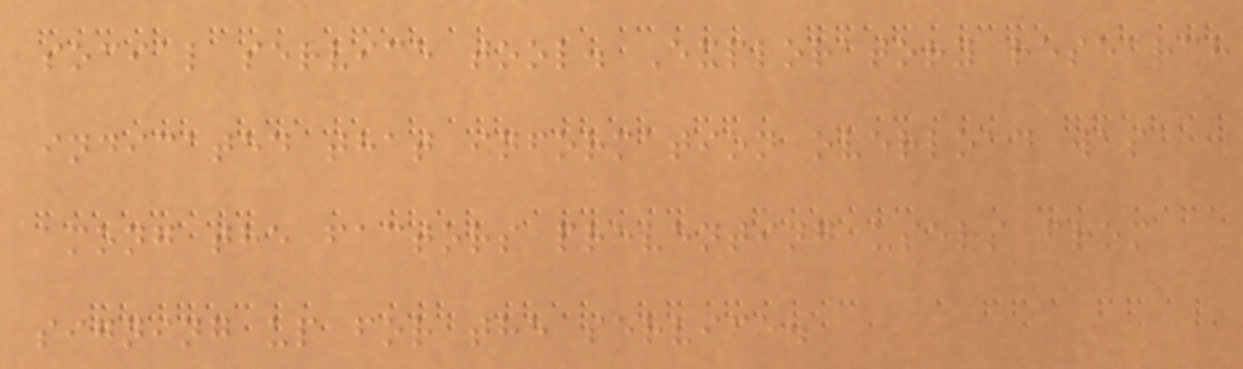social service tool. Exploratory research
indicated that information overload was
among the factors preventing users from
signing up for the service.
